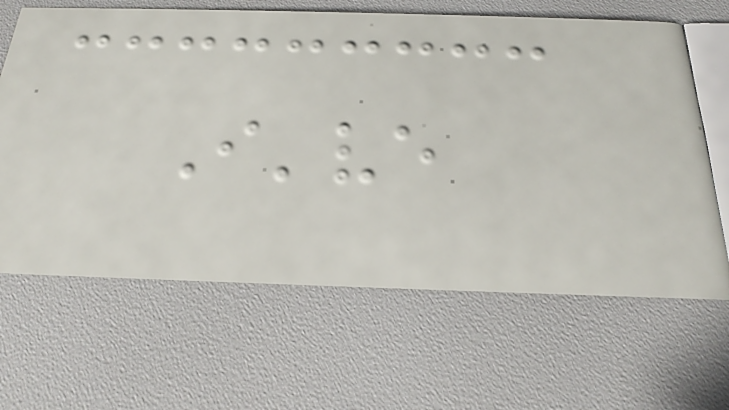I've
